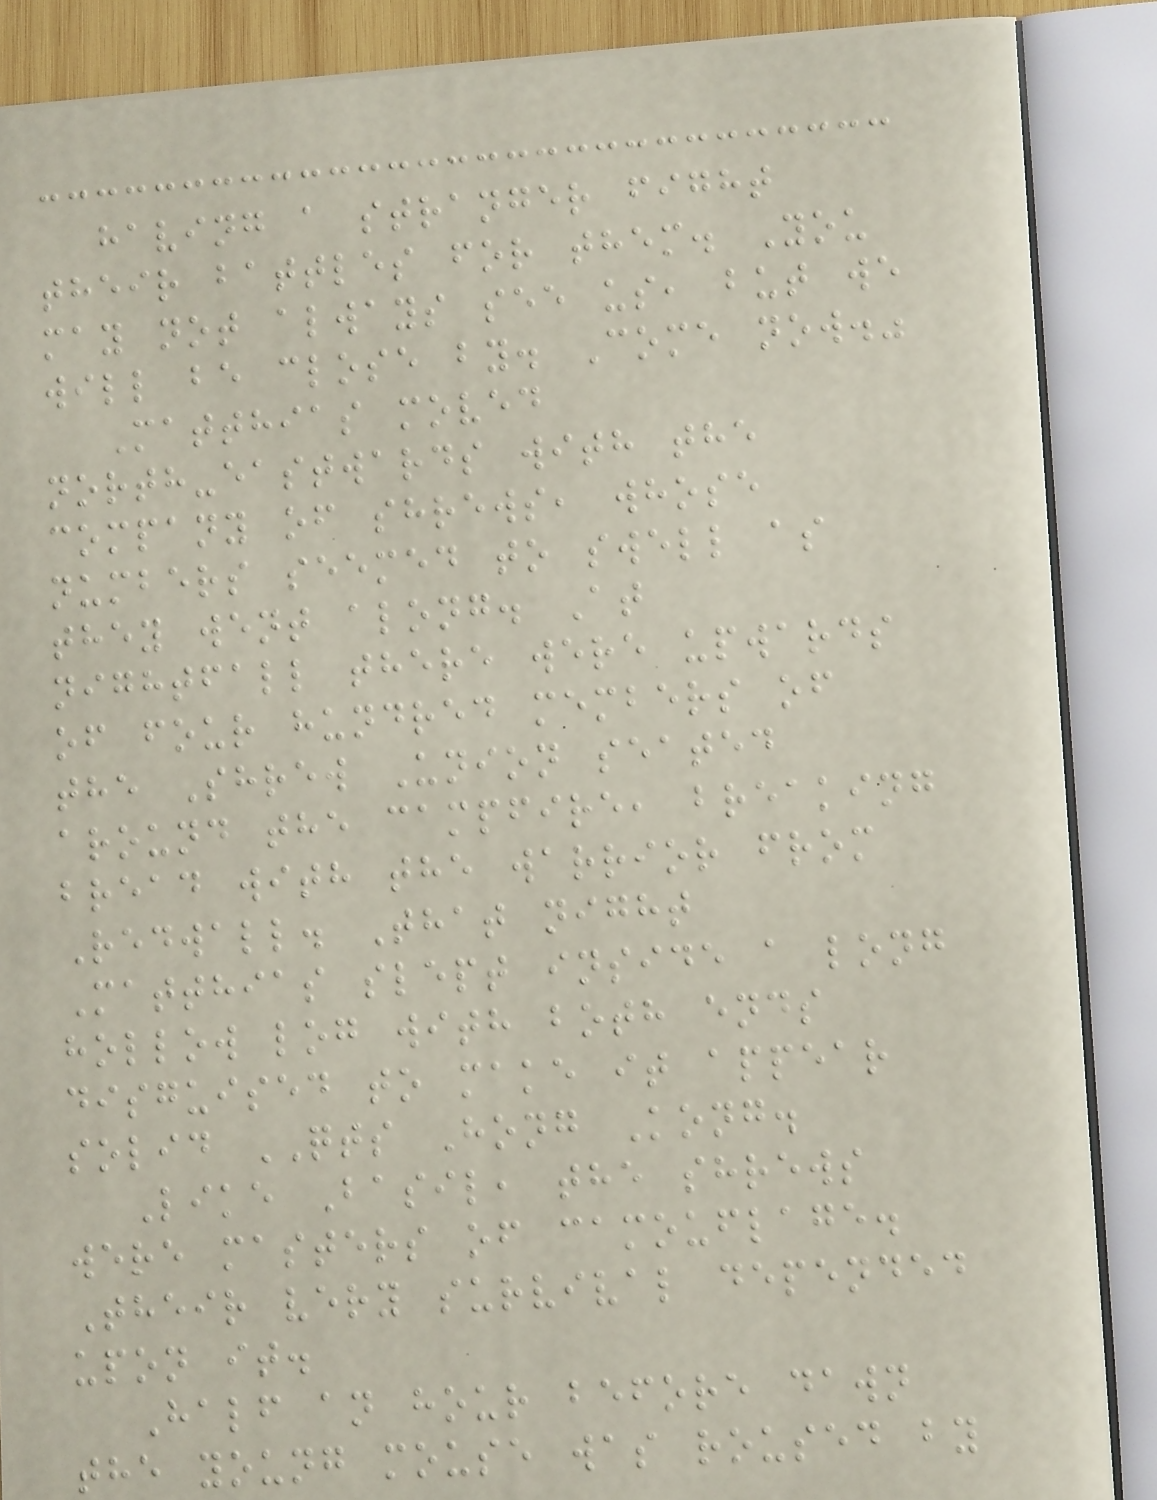having a stranger fight
their battles for them. You
may not always see us, but we
will be close by. Come now."
Matthias moved
north-eastwards with the
company of shrews, whose
numbers seemed to swell as
they went along. At
nightfall there were upwards
of four hundred members of
the Shrew Union seated
around the campfire, breaking
bread with the warrior from
Redwall. That night
Matthias slept inside a long
hollow log with both ends
disguised to make it appear
solid QTS Hong Kong.
Like Basil, the shrews
were masters of camouflage.
Their very survival depended
upon it.
Half an hour before dawn
the young mouse was roused by
